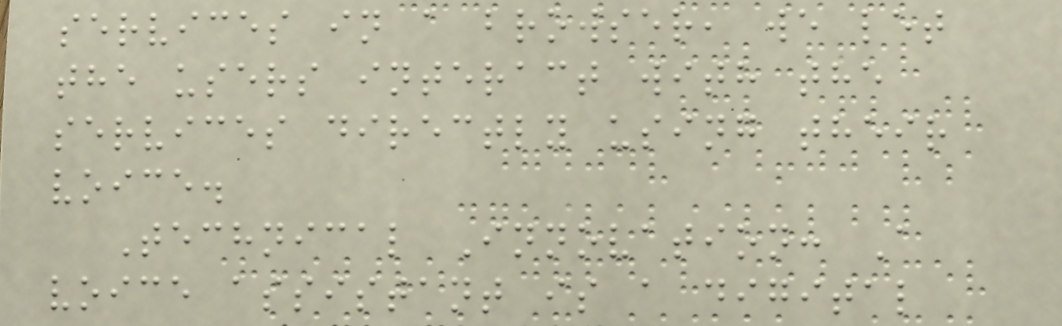services in a browser, we let
the users interact with the
services directly using their
voice.
Technical Innovation: A
voice assistant is a digital
